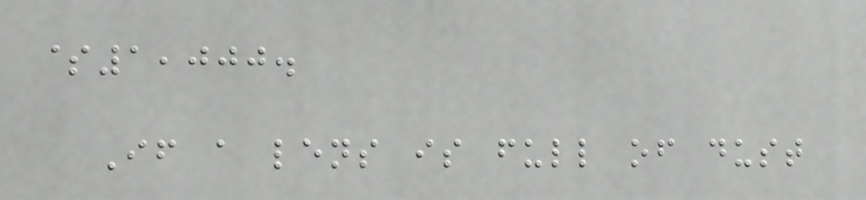$1,000.
If a lens is full of dust
